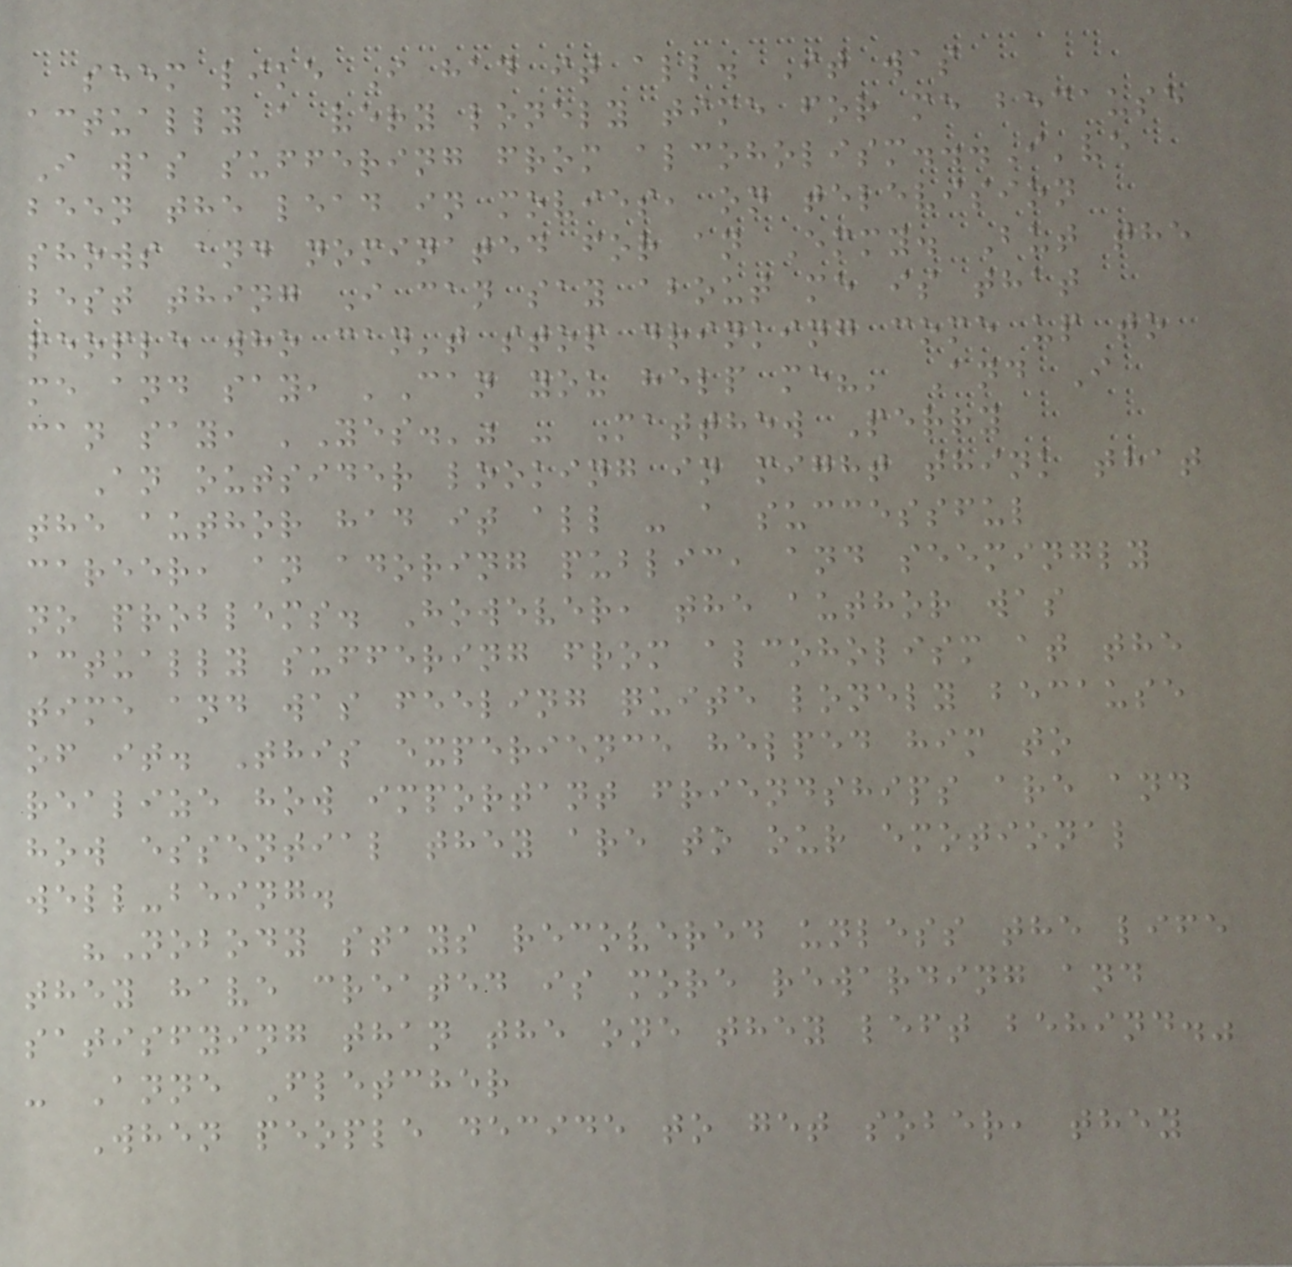seem like I had it all. It was
actually a very lonely time for me because
I was suffering from alcoholism...I've
been the lead in movies, on television
shows and nominated for an Emmy. But the
best thing I can say about me is that
people who can't stop drinking come up to
me and say, 'Can you help me?' And I
can say, 'Yes.'" - Matthew Perry
An outsider looking in might think that
the author had it all - a successful
career, an adoring public, and seemingly
no problems. However, the author was
actually suffering from alcoholism at the
time and was feeling quite lonely because
of it. This experience helped him to
realize how important friendships are and
how essential they are to our emotional
well-being.
"Nobody stays recovered unless the life
they have created is more rewarding and
satisfying than the one they left behind."
- Anne Fletcher
When people decide to get sober, they
